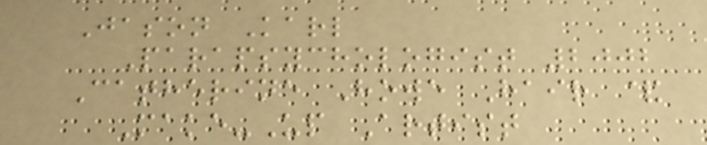Jason Karl
Parapsychologist 2002
Catherine Howe Hair &
Make-Up Artist
